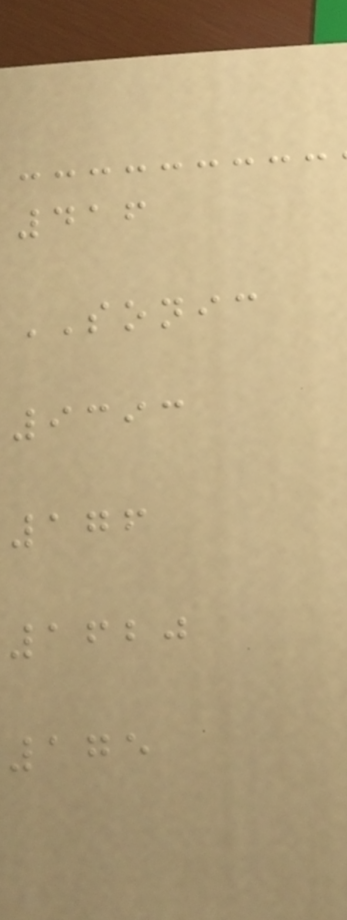416
SONIC
9393
176
1620
175
